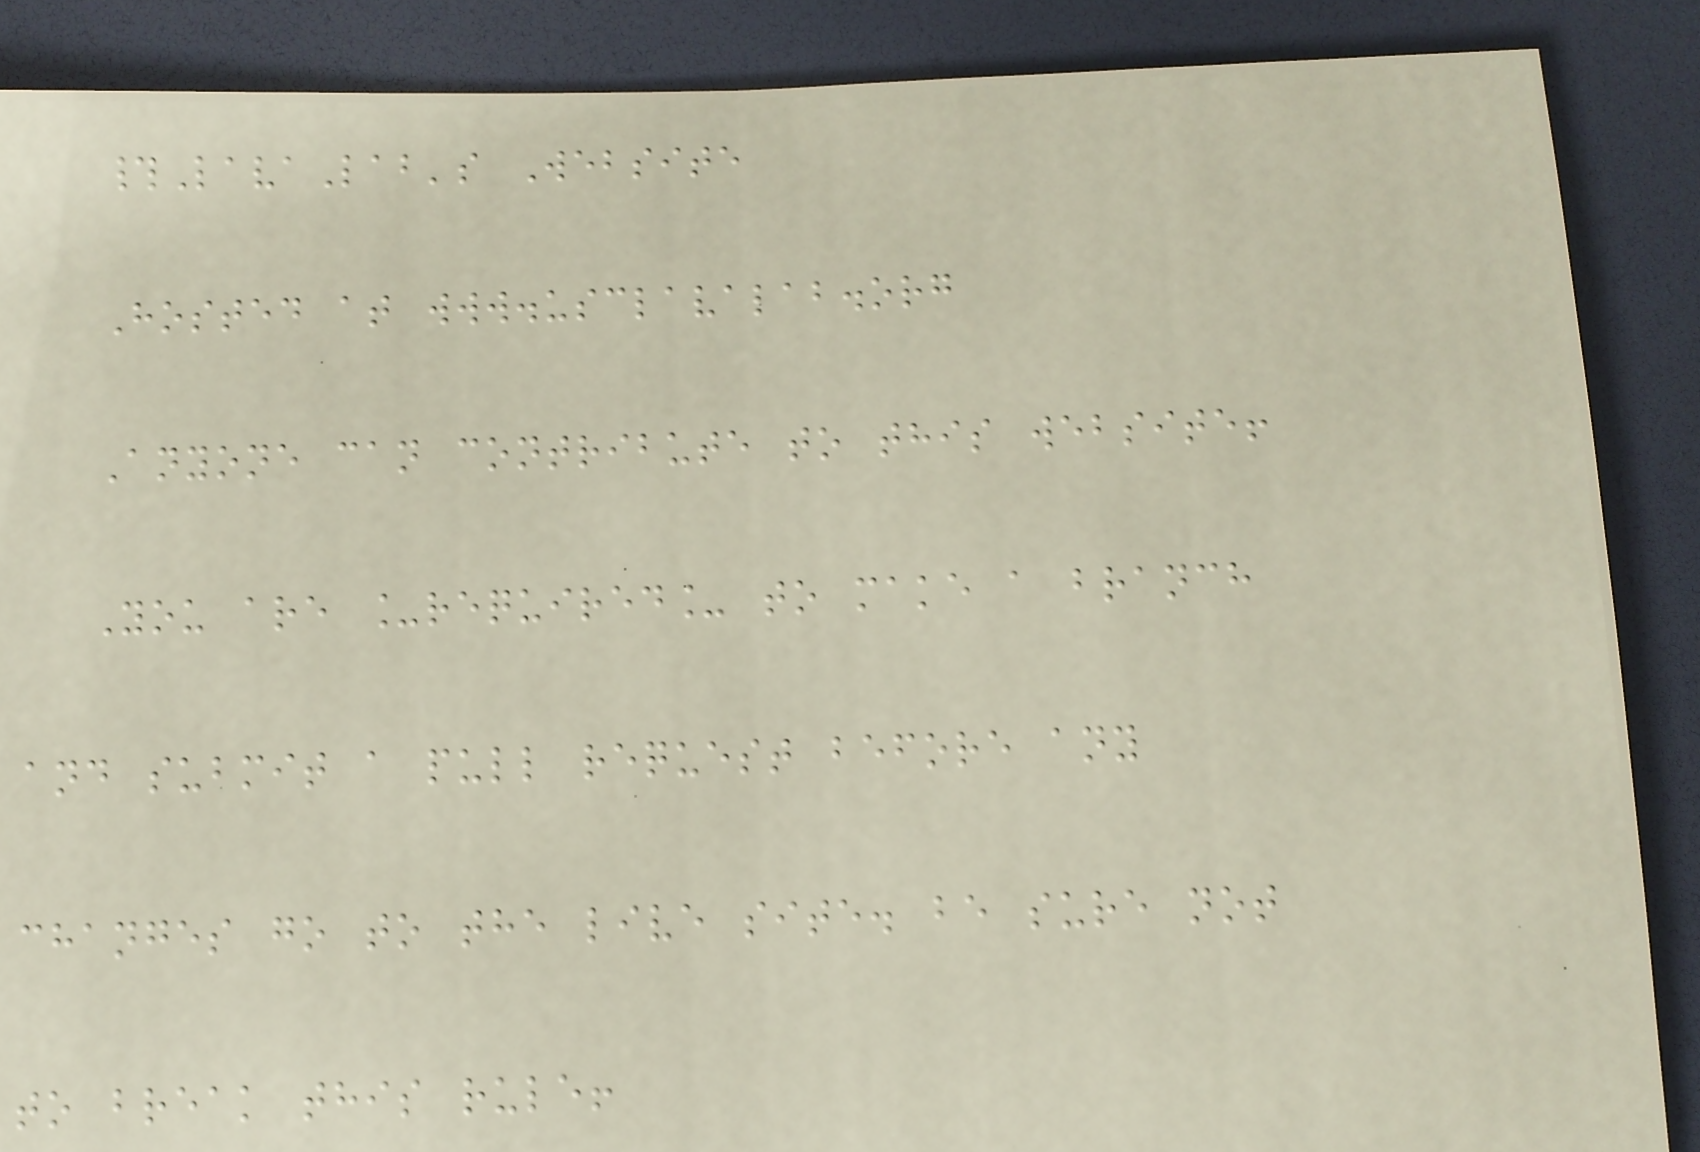#LavaLab's Website
Hosted at www.usclavalab.org
Anyone can contribute to this website!
You are _required_ to make a branch
and submit a pull request before any
changes go to the live site. be sure not
to break this rule!
